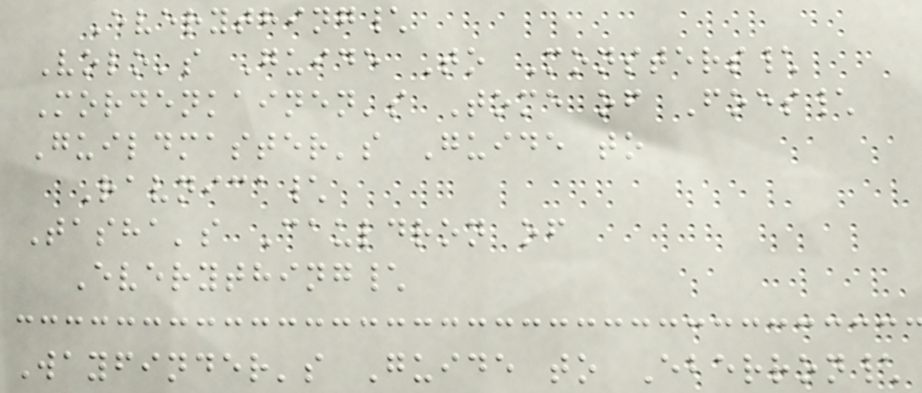Everything\
Volo's Guide To Monsters\
Mordenkainen's Tome of Foes\
Guildmaster's Guide to
Ravnica\
Tasha's Cauldron of
Everything\
Wayfinder's Guide to Eberron\
